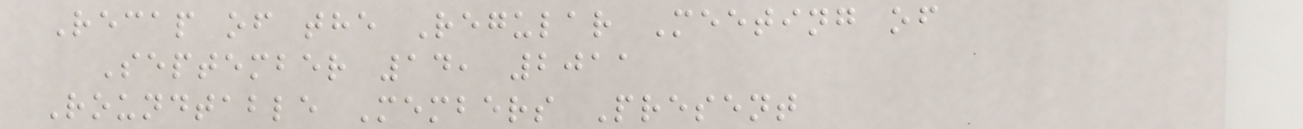Recap of the Regular Meeting of
September 14, 2011
Roundtable Members Present
